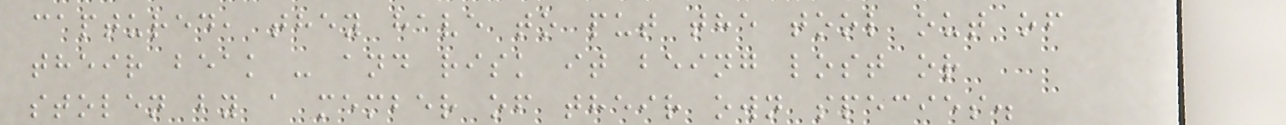captured, they have to put the tool out of
their beak - and risk it being lost or
stolen by a member of their own species.
